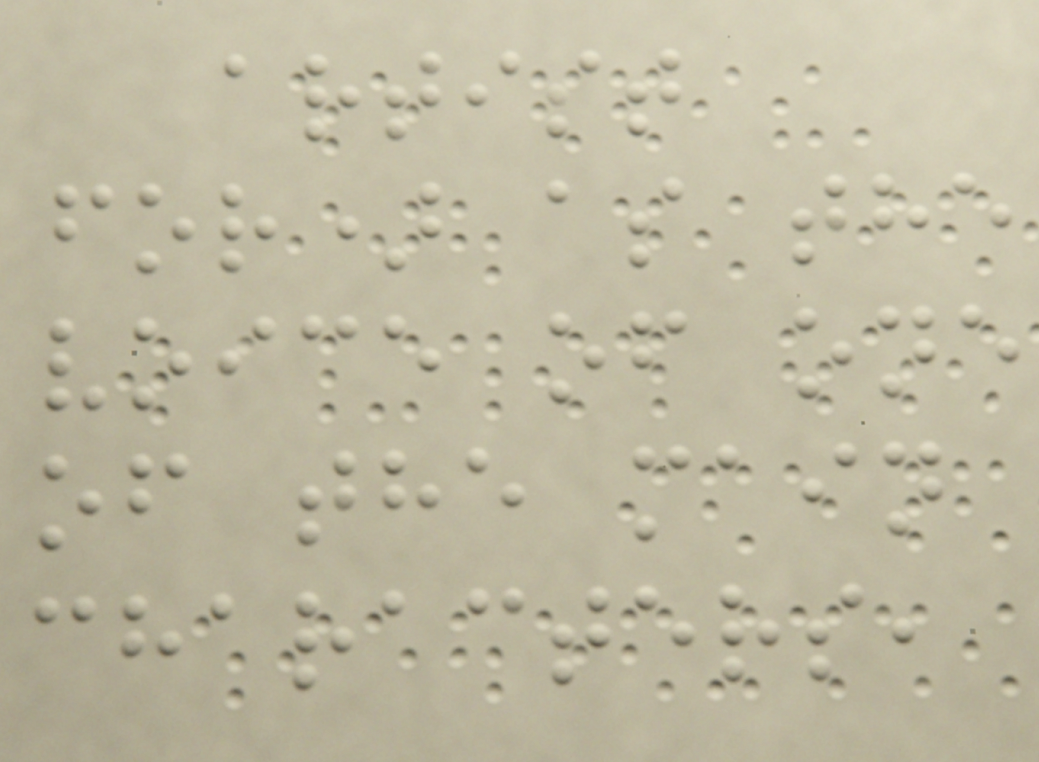artist
for) as the
voice of one
of the main
characters,
